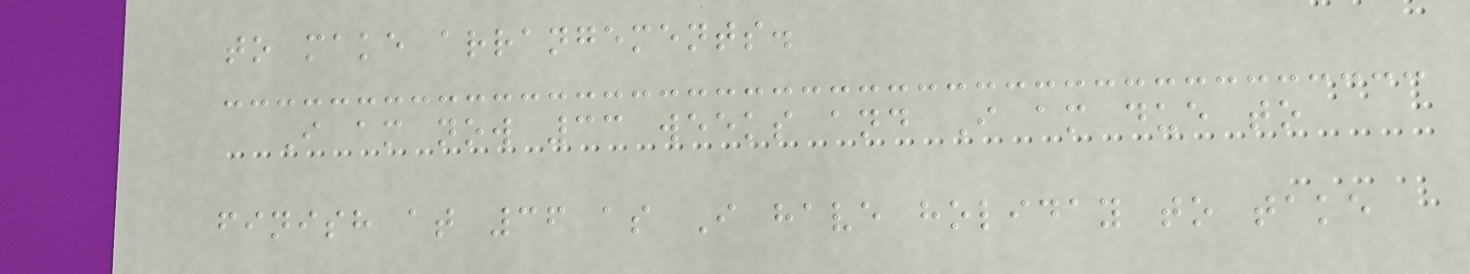to make arrangements.
I am now 33 weeks and I am due to
finish at 36 as I have holiday to take
